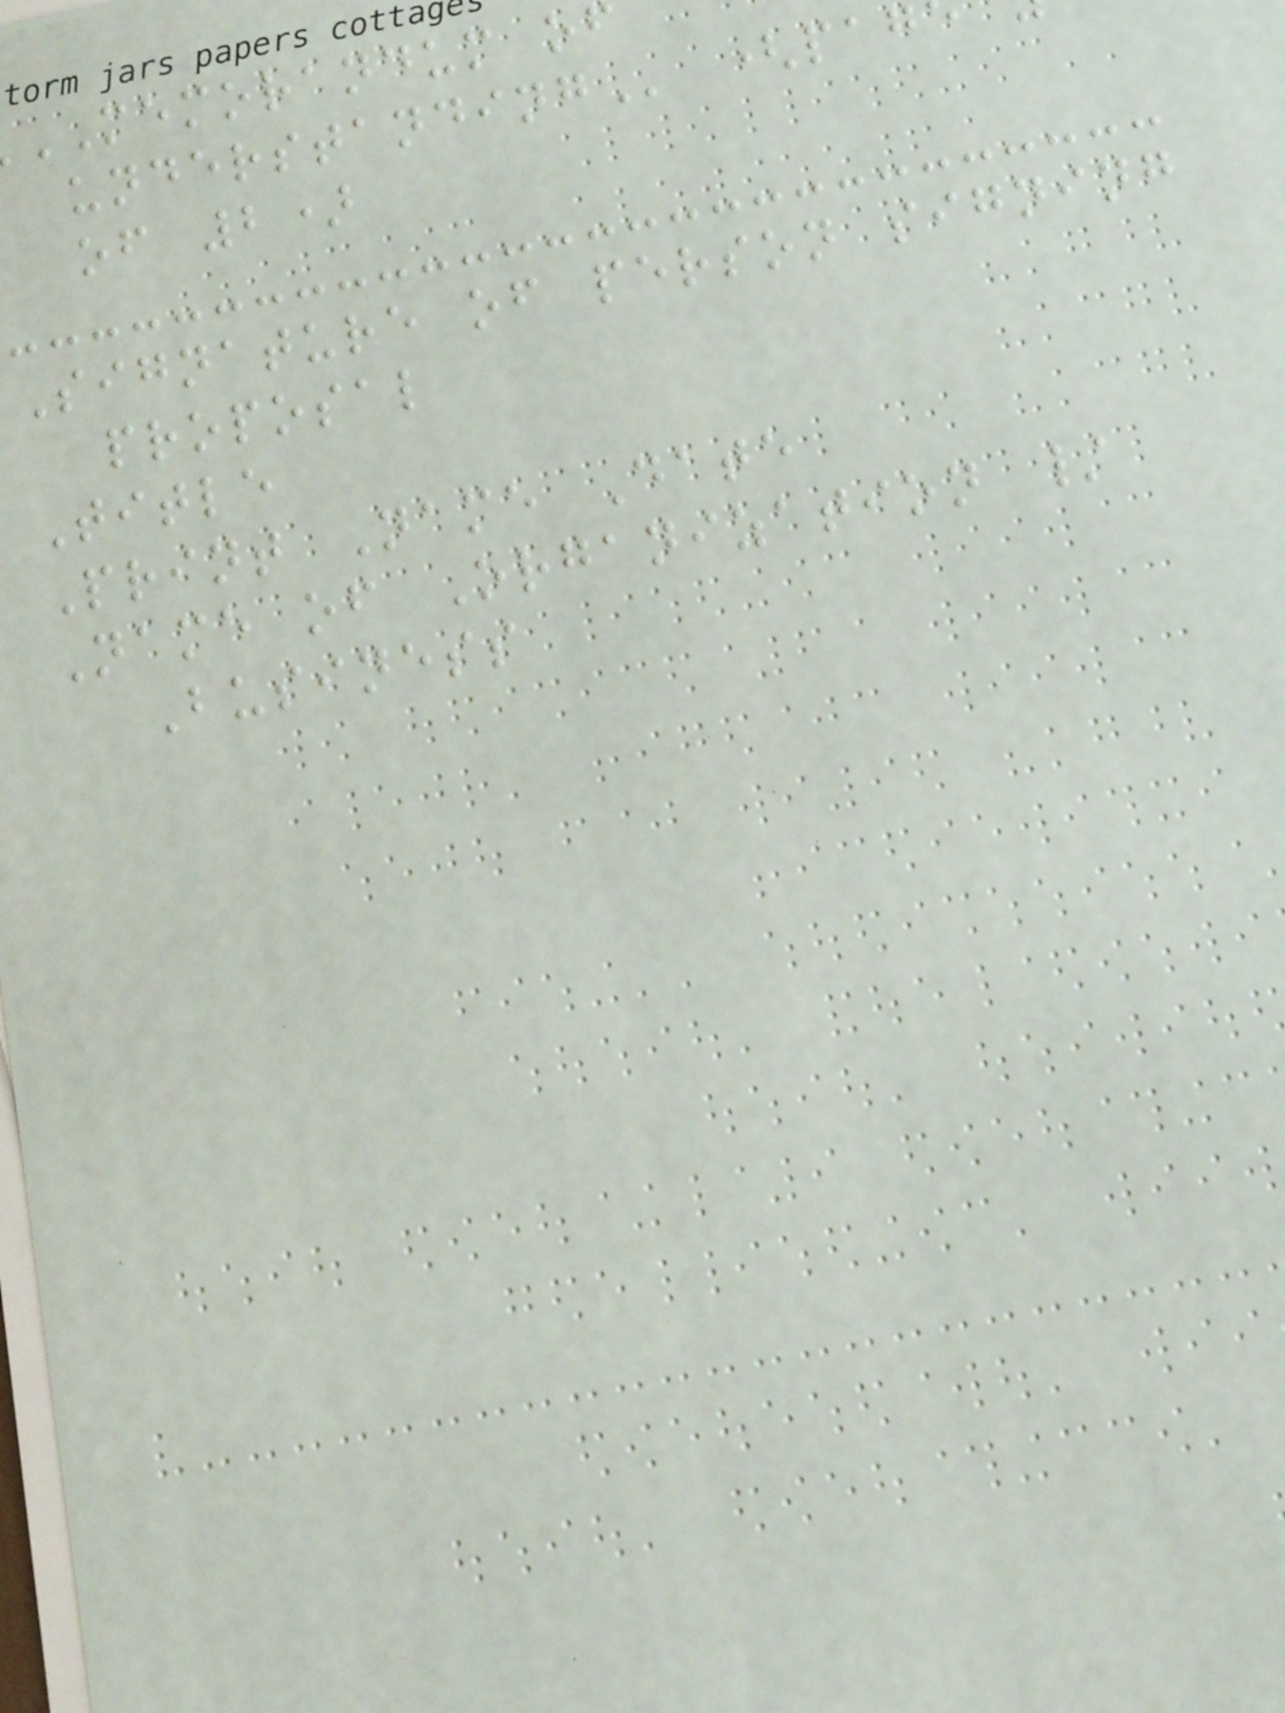MEMORANDUM of
of 2)
Signature of person signing
proposal
Title
Print Name Date
Name of Organization /
Business
